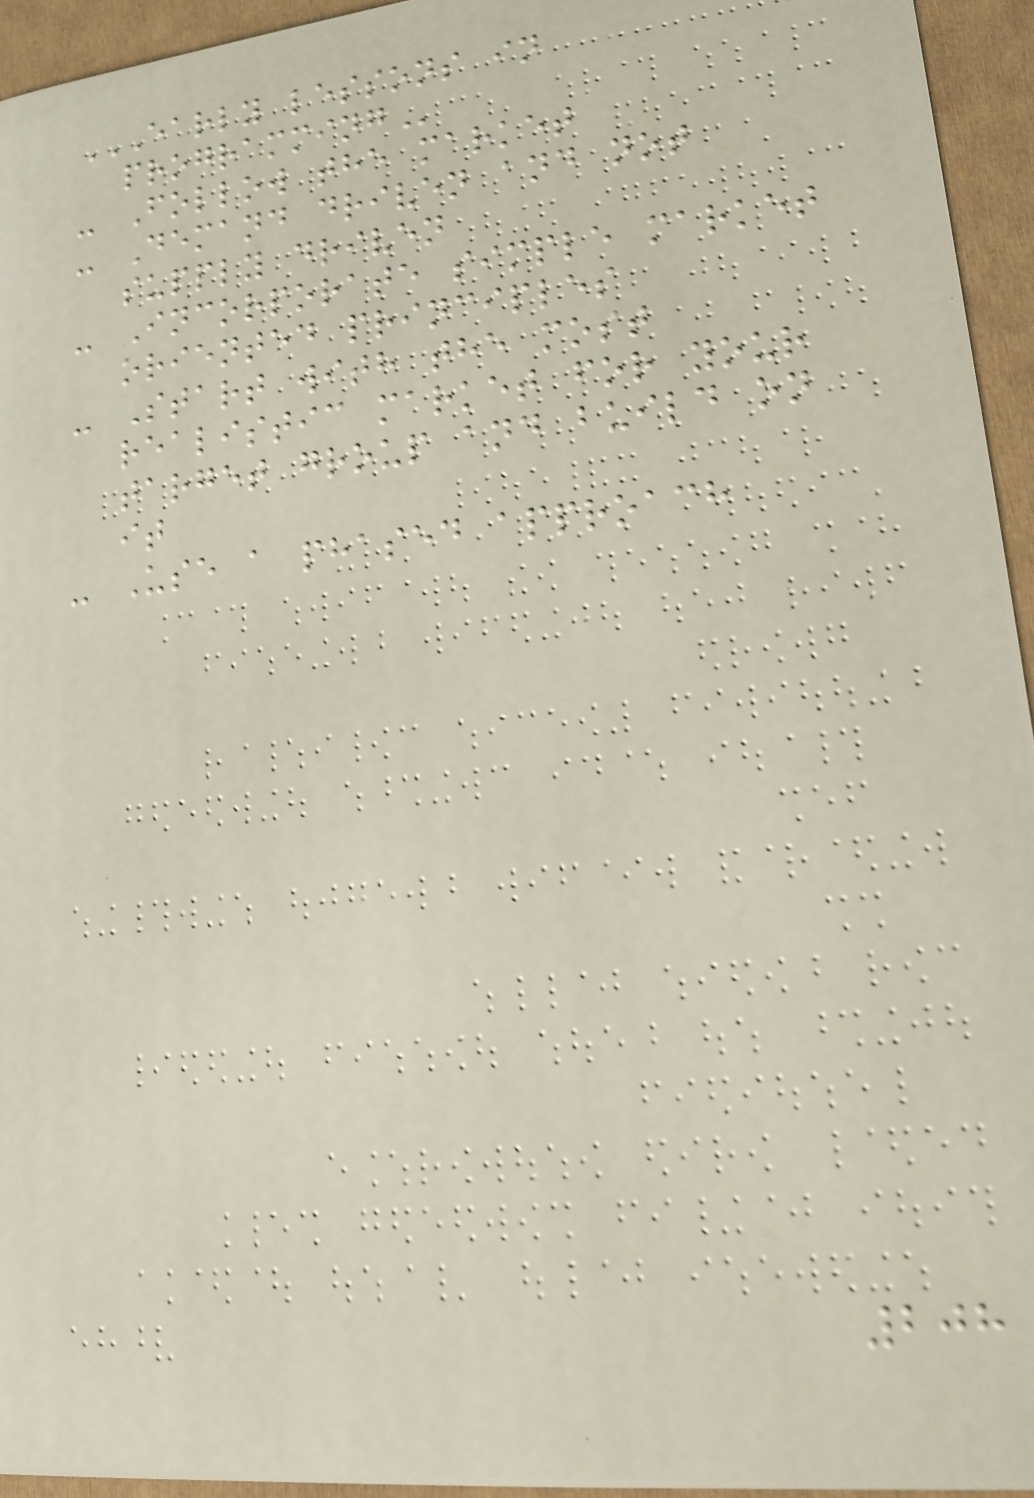EARLY LESSONS IN
PROGRAMMING
- Follow the market
- Demand driven and not
supply driven
- Incorporate simple market
oriented principles
- Start with the most
realistic market for your
target group and build on
it
- Use a phased approach
208
